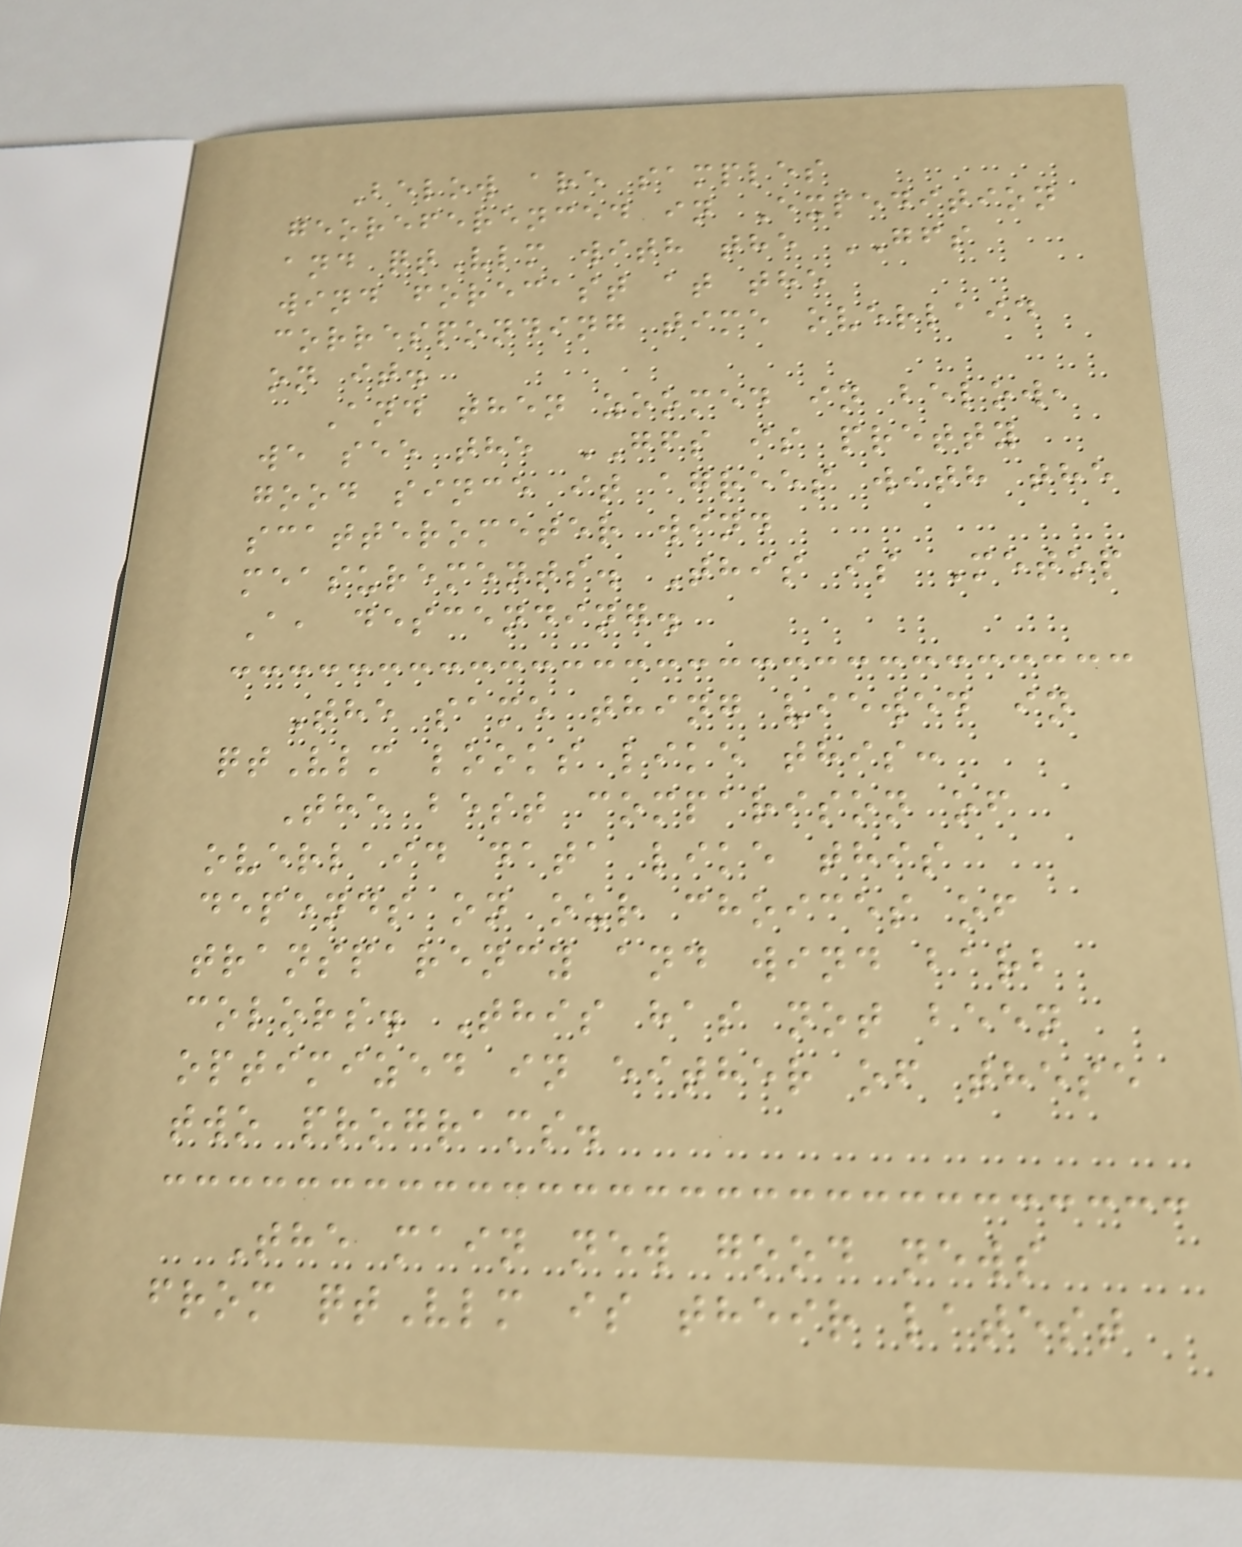Below are samples
georeferenced in Expedition
and qtVlm with the GFS
wind forecast at the
corresponding time overlaid
on it.
And then zoomed in below,
we see the GFS is pretty
good since it agrees with the
scatterometer wind
measurements. This is Metop
A, descending.
The same thing viewed in
qtVlm looks like this:
The best comparison of
overlaid data like this
depends on our choices of
transparency and wind barb
colors. This has not been
optimized in either of these
two programs.
The main new good news
from qtVlm is their latest
